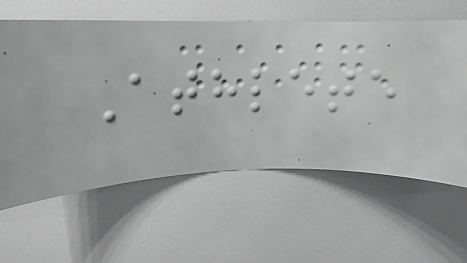Athlete
